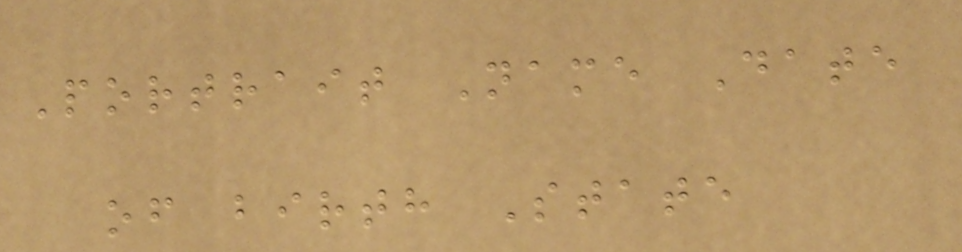Portrait Name Date
of birth State
